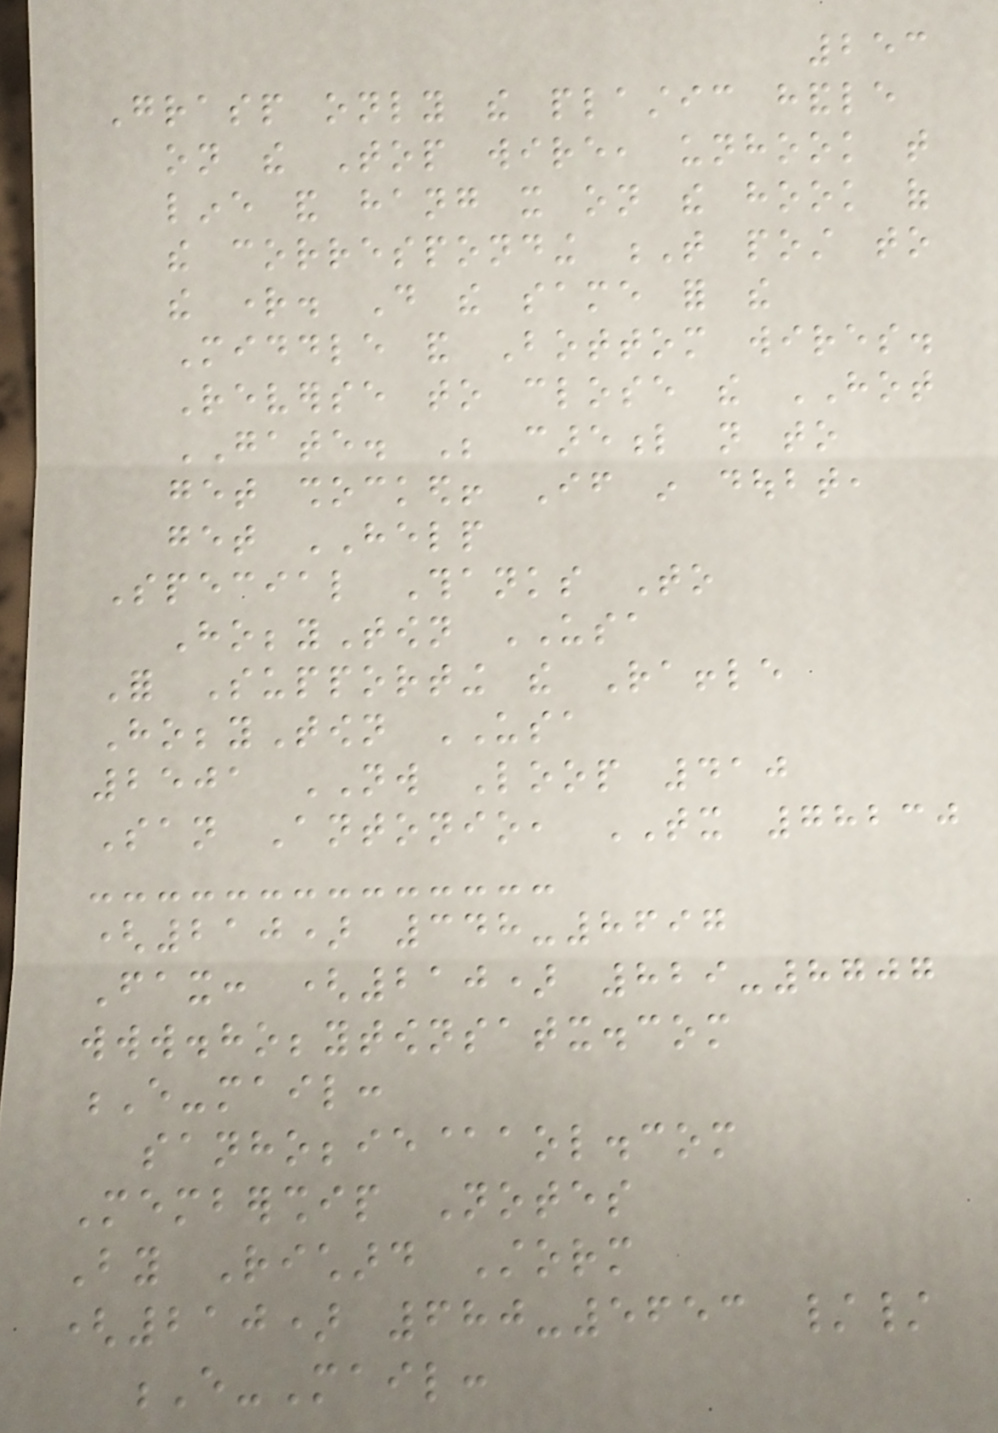253
Grasp only the plastic handle
on the Top wire, unhook that
line and hang it on the hook of
the corresponding T post to
the right. Do the same for the
Middle and Bottom wires.
Reverse to close the HOT
GATE. Be careful not to
get shocked! If in doubt,
get HELP
Special Thanks To
HobbyTown USA
For Supporting the Raffle
HobbyTown USA
2501 NW Loop 410
San Antonio, TX 78230
(210) 348-8697
Fax: (210) 829-8707
www.hobbytownsatx.com
E-mail:
sanhobbie@aol.com
Membership Notes
By Richard Storm
(210) 680-5653 //
E-Mail:
